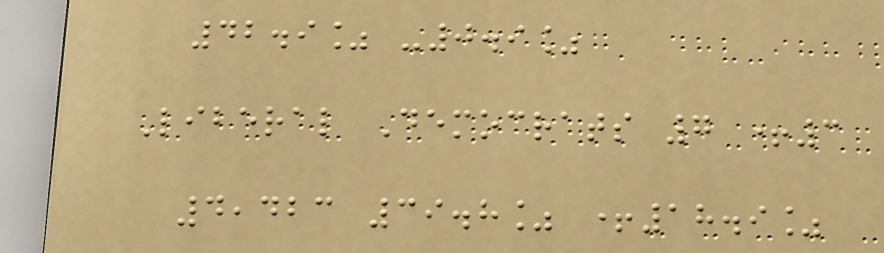42.9% -0.9%
Liberal Democrats 7 +3
4,423 39.8% +18.9%
